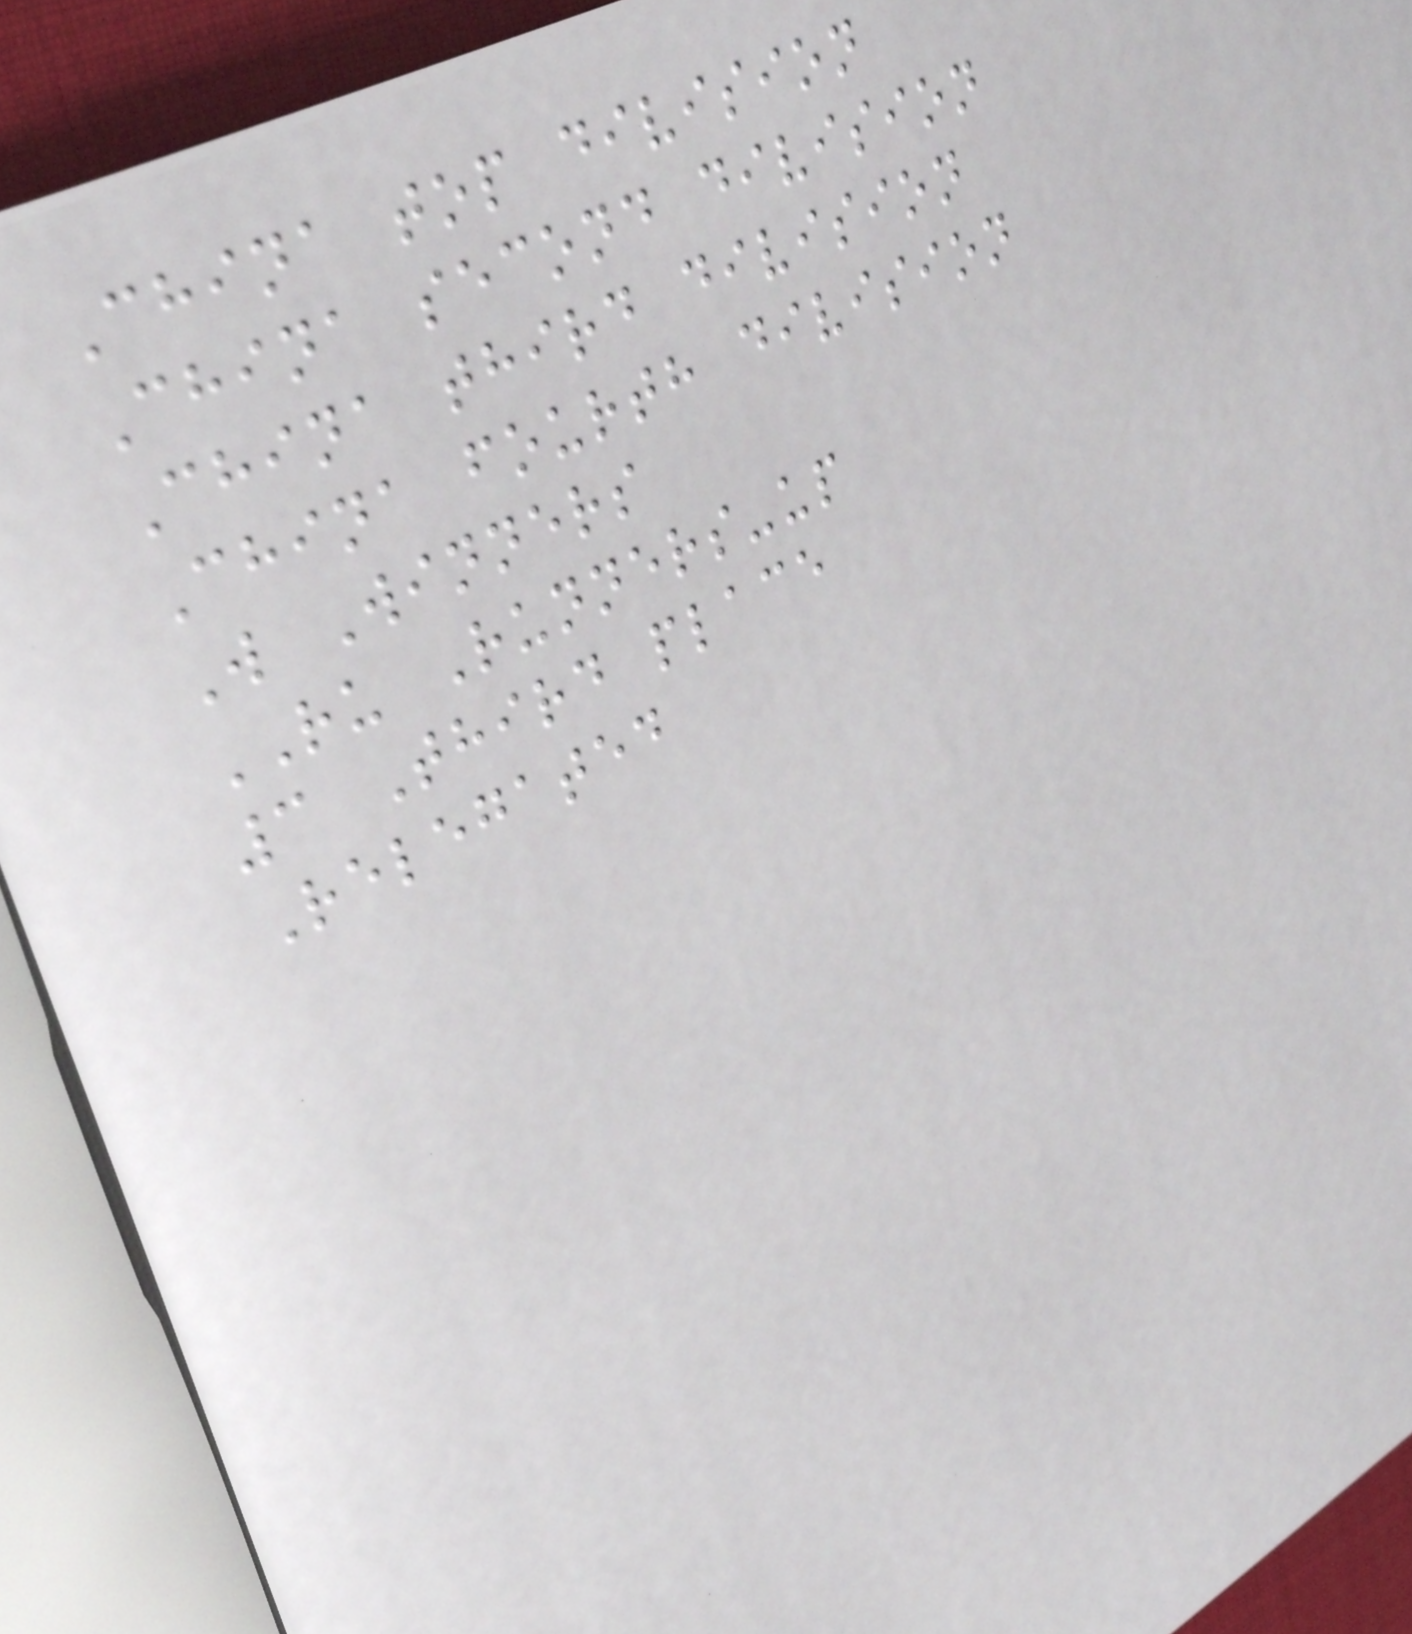China top division
China second division
China third division
China fourth division
W Winners
RU Runners-up
3 Third place
Relegated
